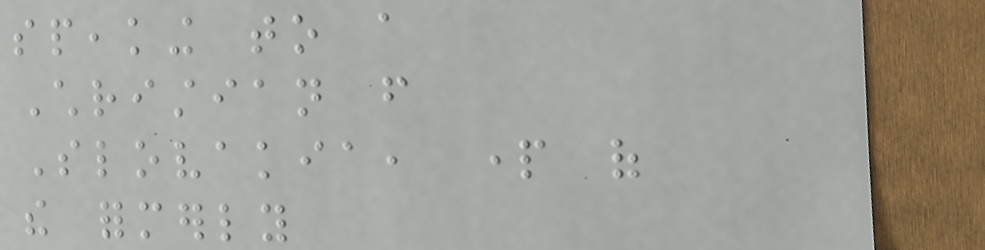speaking to a
Christian from
Slovakia, part of
the formerly
